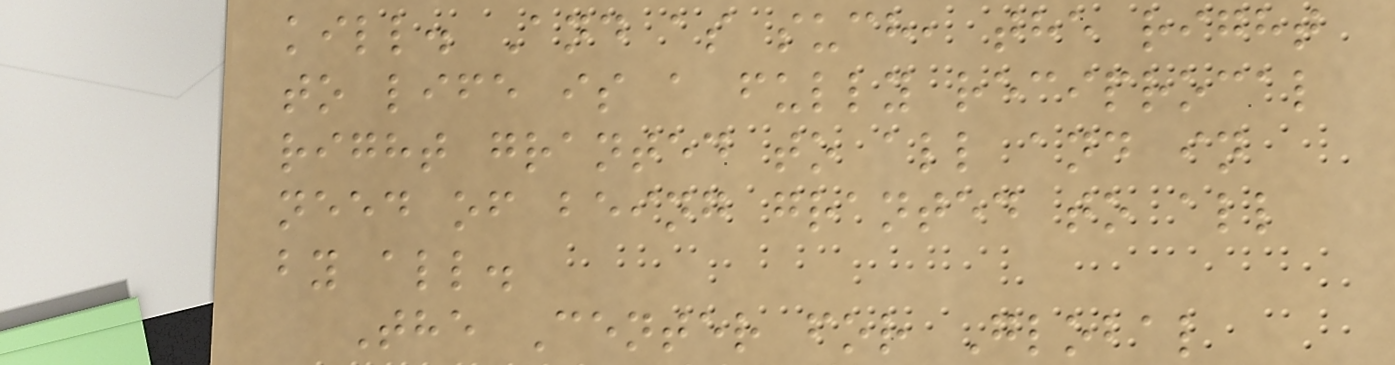kill. And as such, the right
to life is a fully reciprocal
right granted to all and in
need of being granted to all
by all.
The Center for Global
